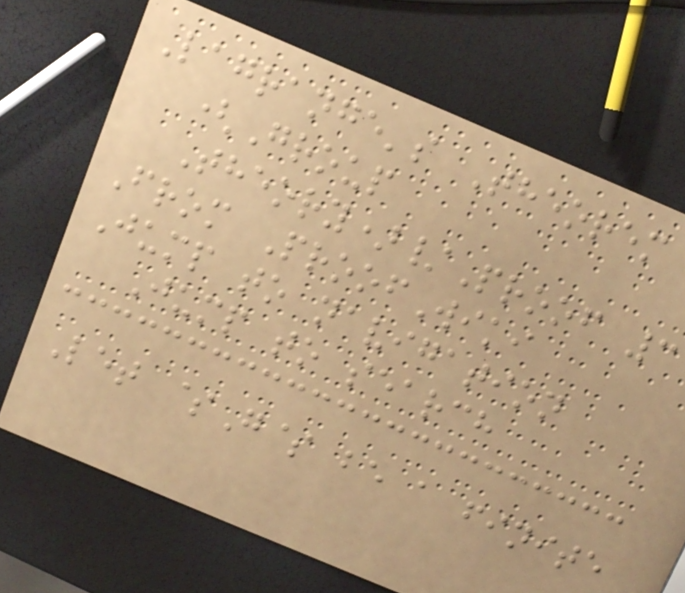Lagrange's Theorem
(Group
Theory)/Proof 3
From ProofWiki
Jump to navigation
Jump to search
Let $G$ be a finite
